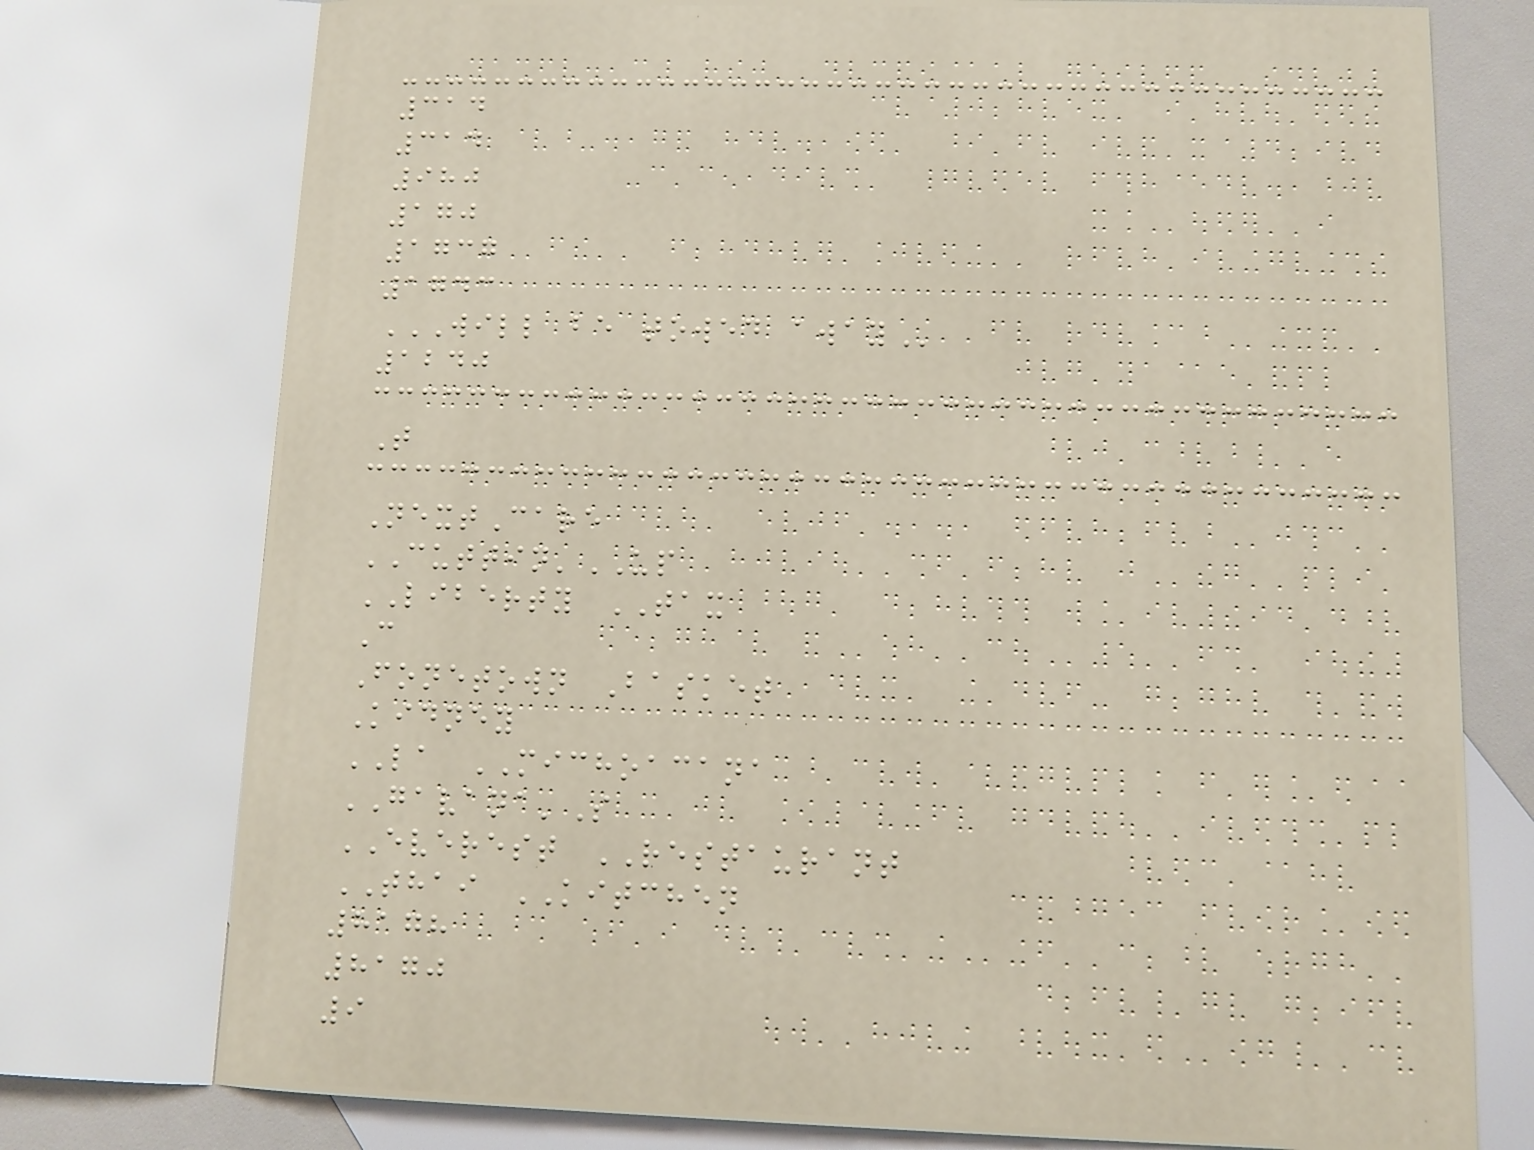314
314
980
170
1737
1743
WILL BE TOWED AWAY
1240
T
NextCare
CUTTIN'UP
LIBERTY TAX
C
Fonetown Basket
Kidney
LA MICHOACANA
GAVANA'S
EVEREST RESTAURANT
THAI KITCHEN
8178
8170
9
